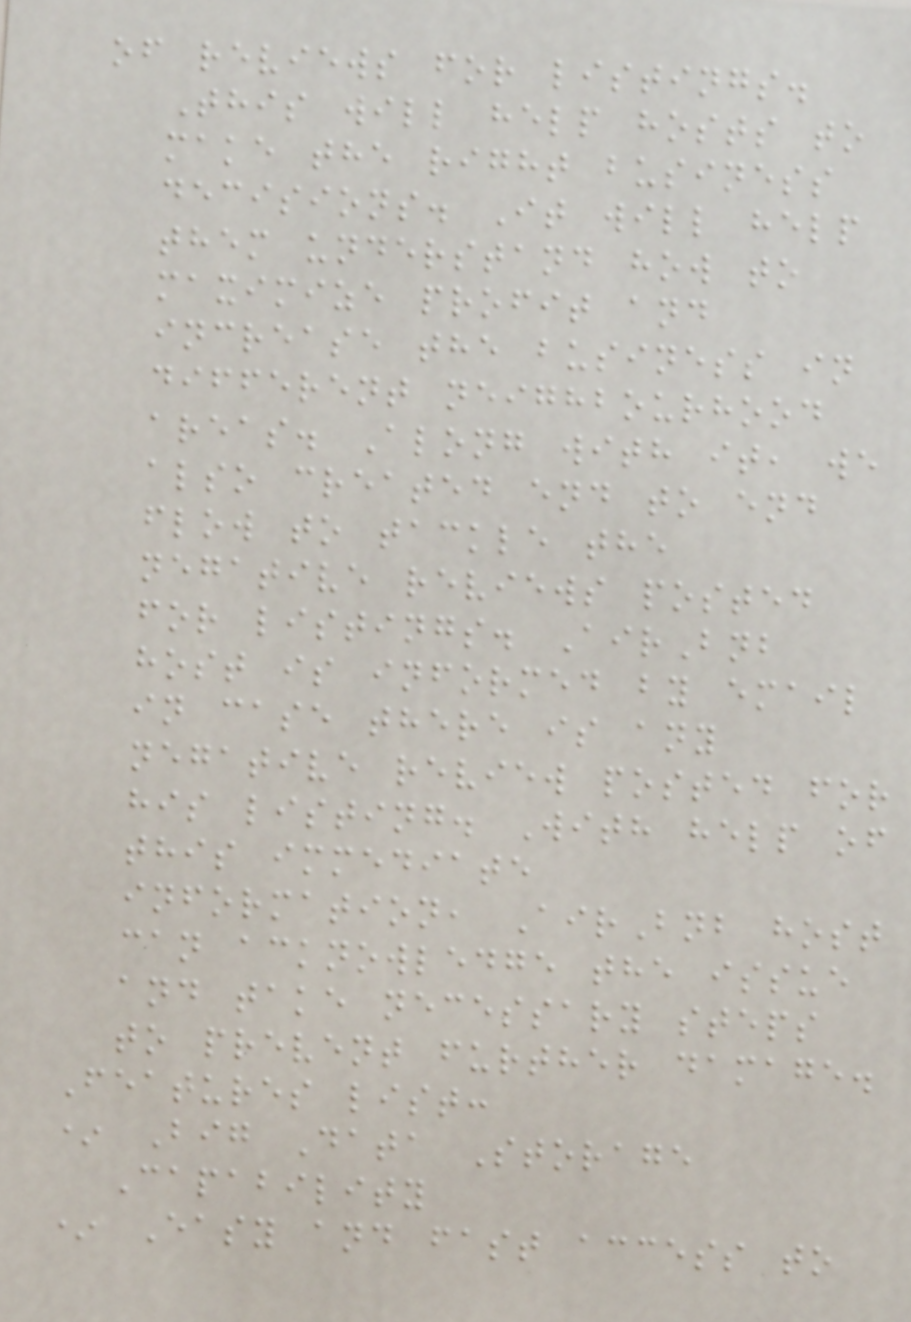of reviews for listings.
This will help hosts to
make the right business
decisions. It will help
them understand how to
maximize profit and
increase the business in
different neighbourhood
areas. Along with it, we
also created end to end
flow to tackle the
negative reviews posted
for listings. AirBnb
host is informed by email
in case there is any
negative review posted for
his listing. With help of
this immediate
information, AirBnb host
can acknowledge the issue
and take necessary steps
to prevent further damage.
Features list:
* Big Data Storage
Capability
* Easy and fast access to
